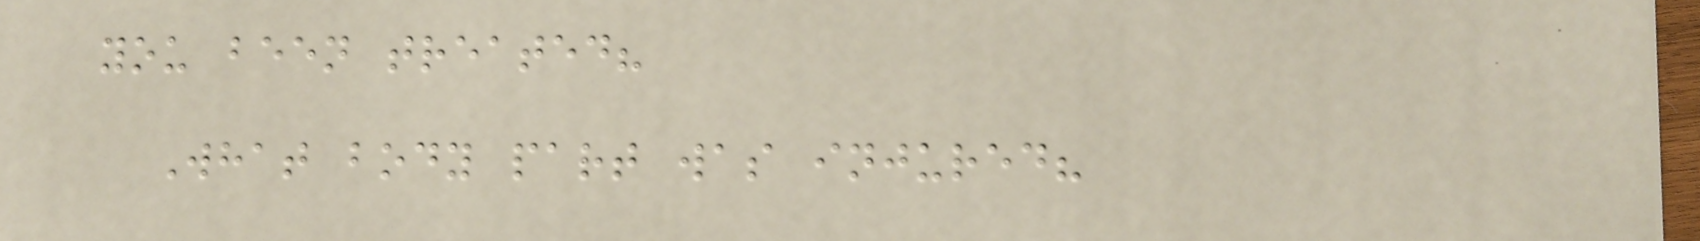you been treated?
What body part was injured?
